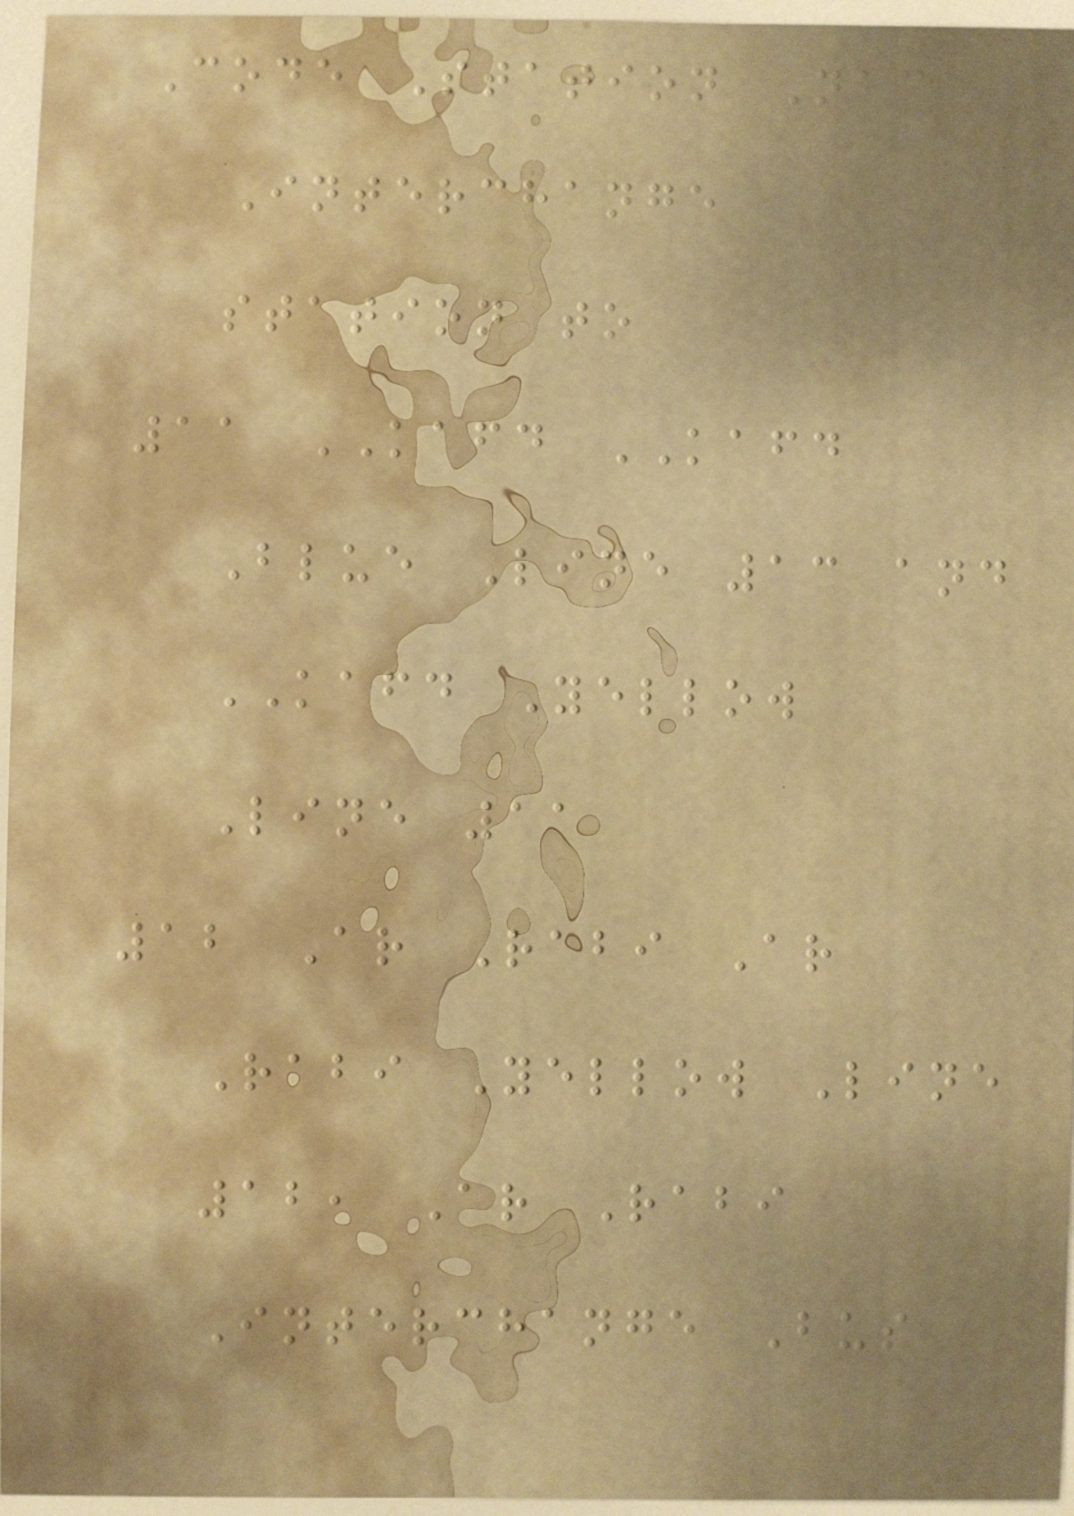Code Station Name
Interchange
station to
11 KAFD KAFD
Blue Line 13 and
KAFD Yellow
Line 11
12 Ar Rabi Ar
Rabi Yellow Line
12, Ar Rabi
Interchange Bus
